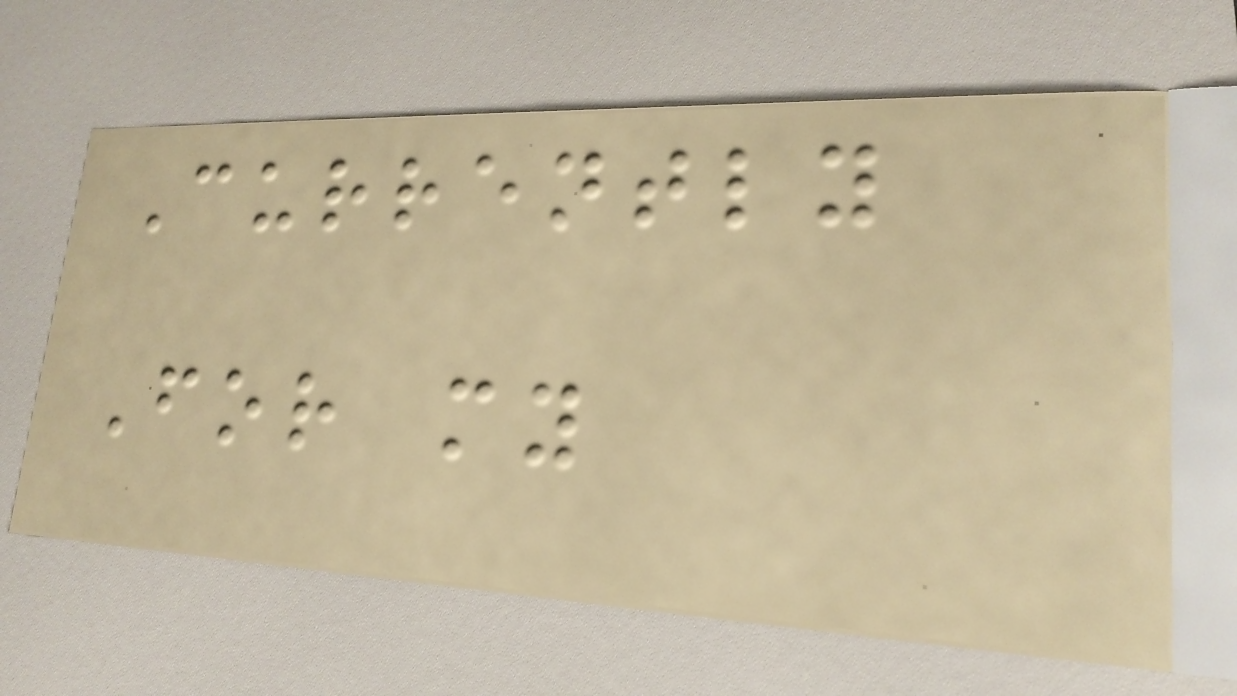Currently
For my
